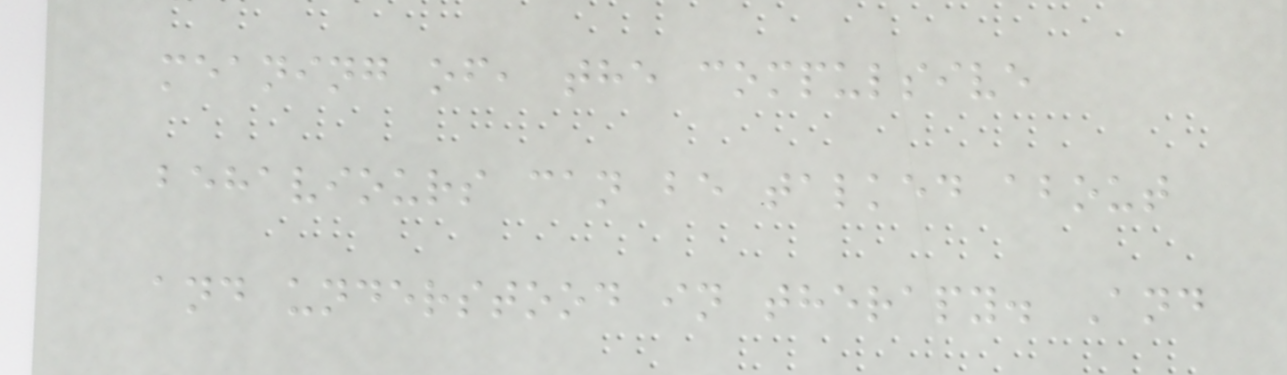meaning of, the compulsive
behaviours can be talked about
and understood in therapy. And
